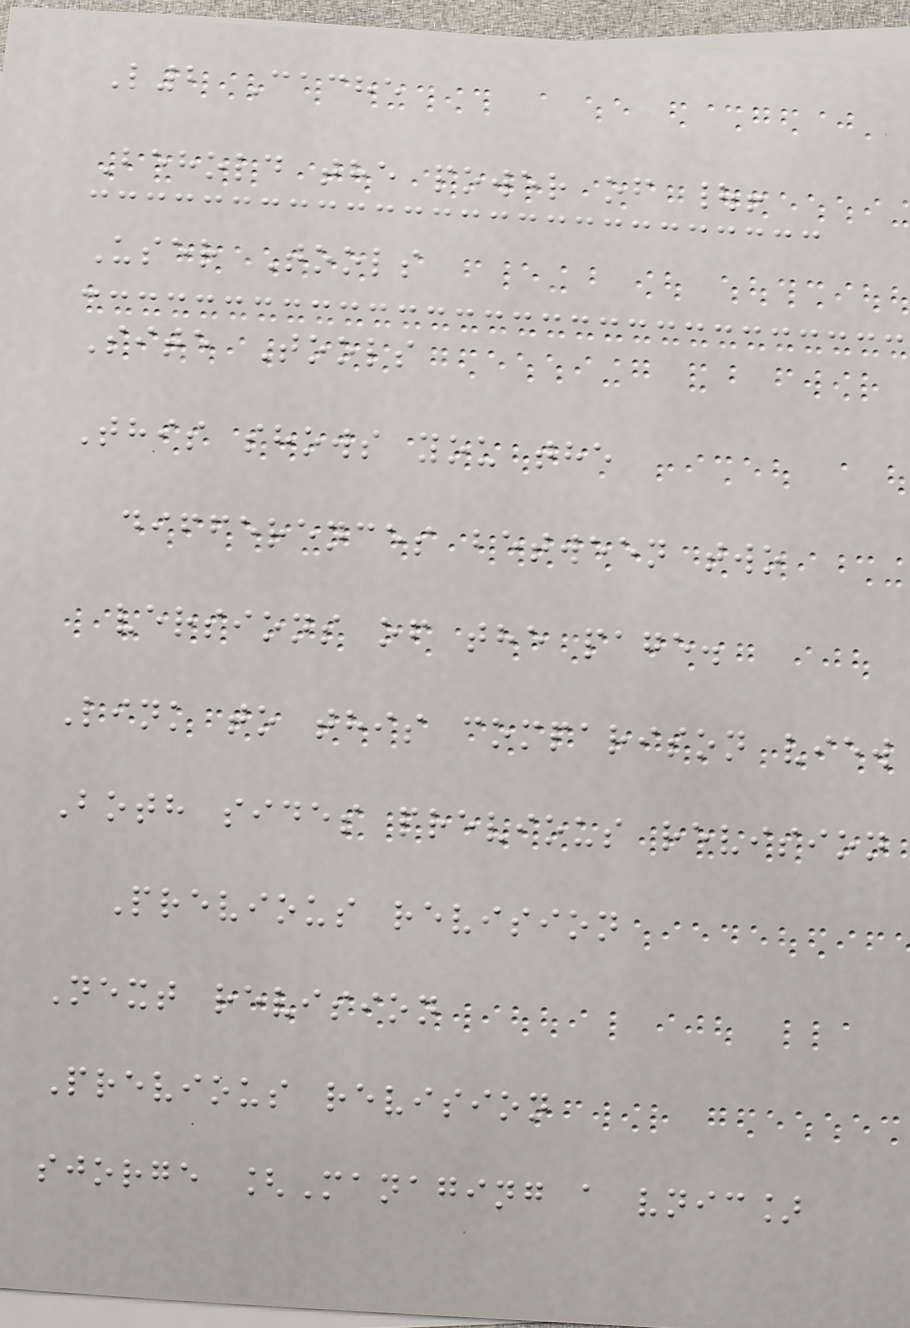L2 Cache
Behold the power of |!
User Tools
Site Tools
This shows you the
differences between two
versions of the page.
Link to this comparison view
Both sides previous revision
Previous revision
Next revision
Previous revision
sjorge [Managing a vnic]
